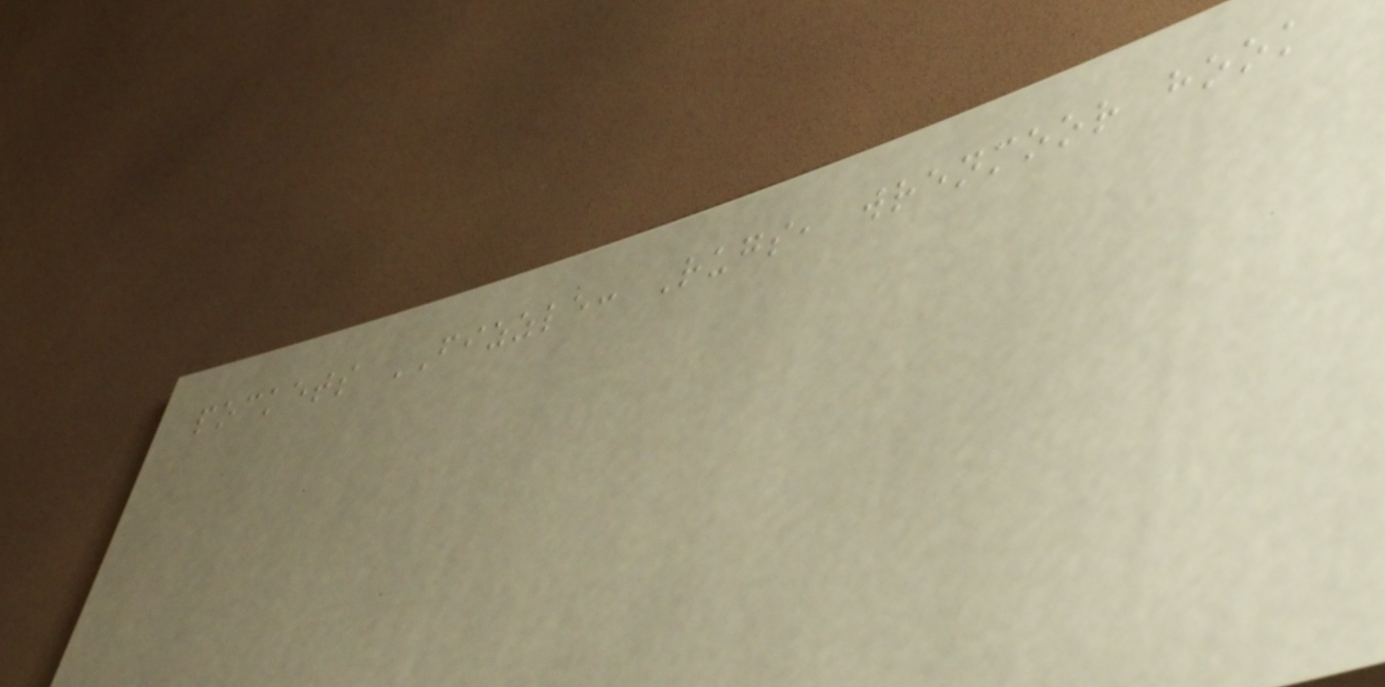pockets FIZZLE: Rugs, wrenmoor hook
